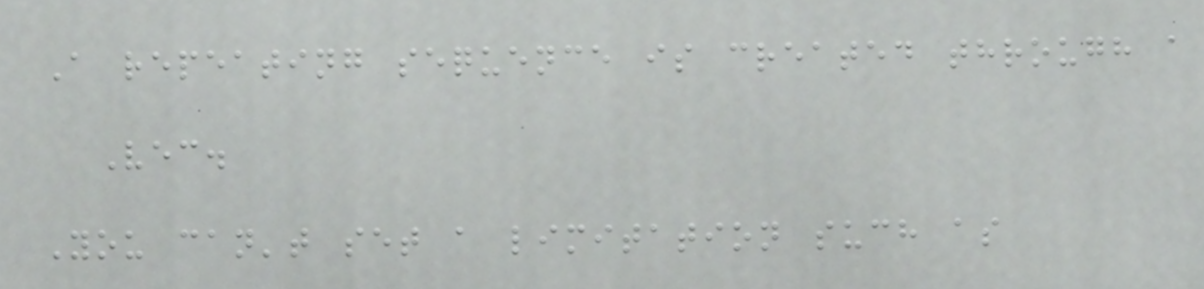A repeating sequence is created through a
Vec.
You can't set a limitation such as
